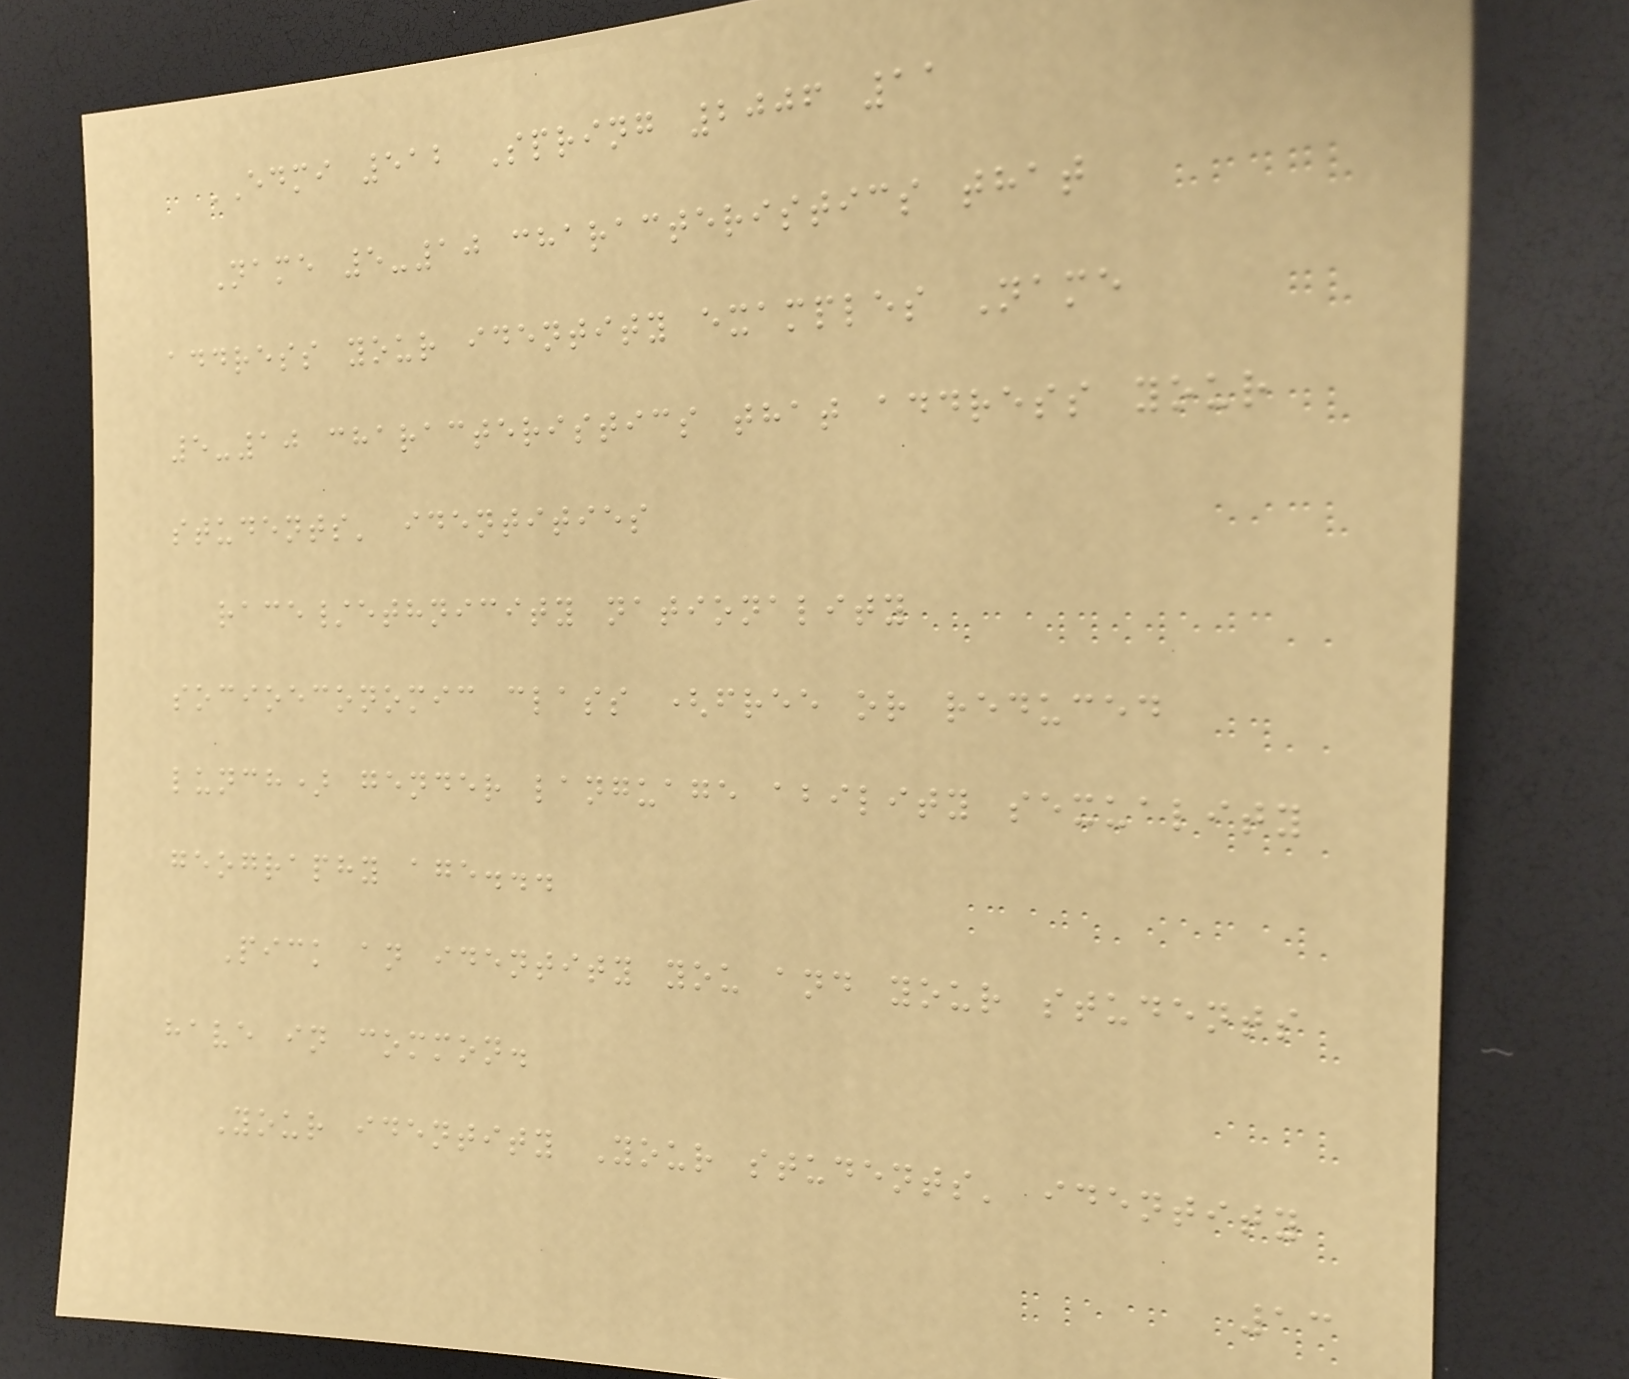EDMI 512 Spring 2006 11
Name 5-10 characteristics that
address your identity examples Name
5-10 characteristics that address your
students' identities
race/ethnicity nationality
socioeconomic class (free or reduced
lunch) gender language ability sexuality
geography age...
Pick an identity you and your students
have in common.
Your identity Your students' identity
13
